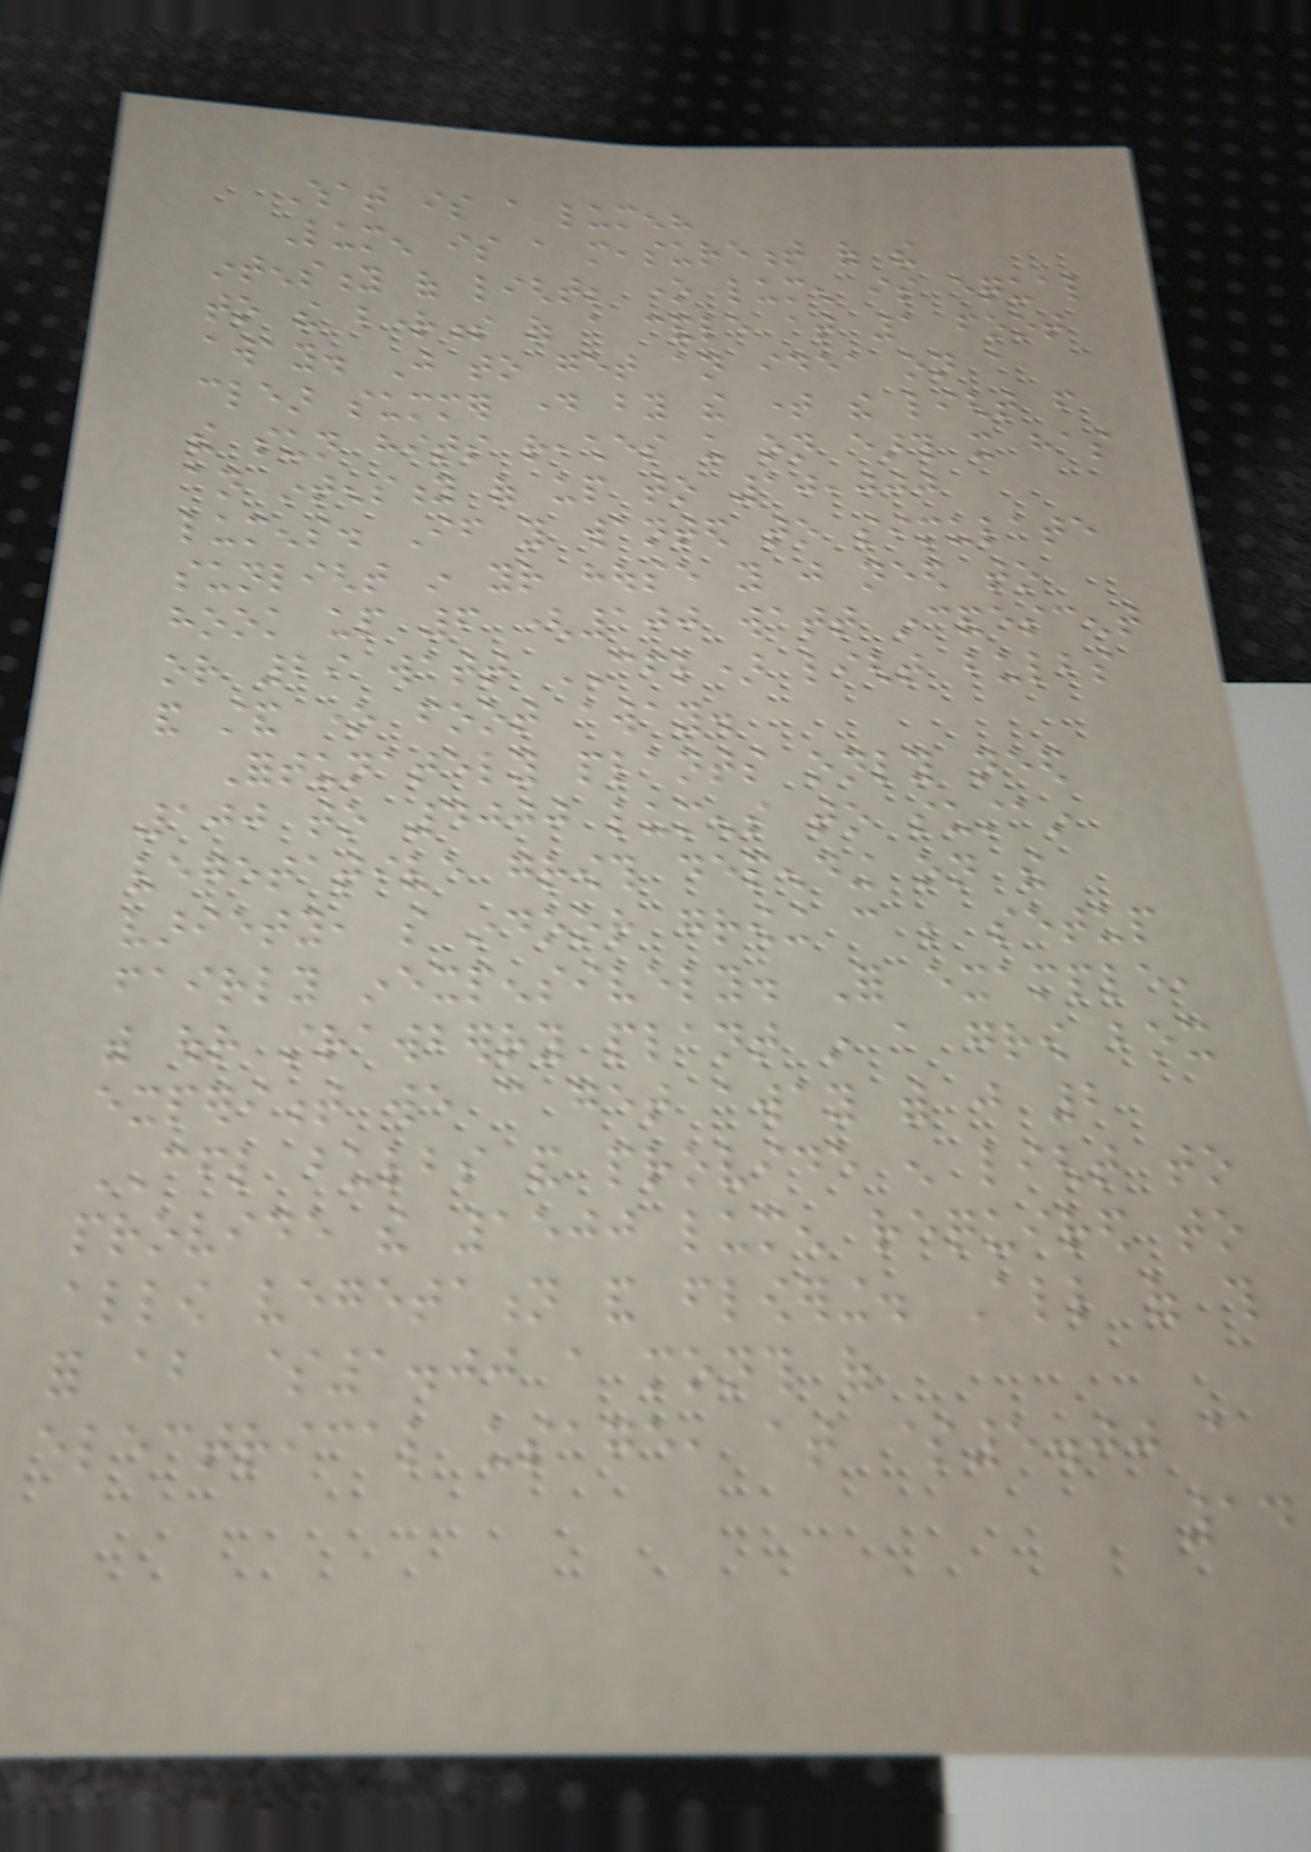What is a lumen?
Lumen is a measurement of the
intensity of light; one lumen is equal
to the brightness of a candle at 1 foot
away. Just to get an idea on a
clear summer day by the time the light from
the sun hits reaches us on earth it has
an intensity of up to 10,000
lumens. If you wanted to simulate
sunlight in your house you just need to
hook up 6 (100 watt incandescent
or 29 watt CFL) light bulbs
and stand one foot away.
Fortunately plants only need
100 to 4000 lumens to sustain
vegetative growth depending on the
variety, so indoor growing can be setup
fairly inexpensively. For example,
with our strawberry plant in a grow box
experiment we can get away with just 2
CFL bulbs and provide enough light to
provide the 1500 lumen required to
allow vegetation and flowering. All of this
for about $1.00 a month of
electrical usage, at $5.00 a
14
